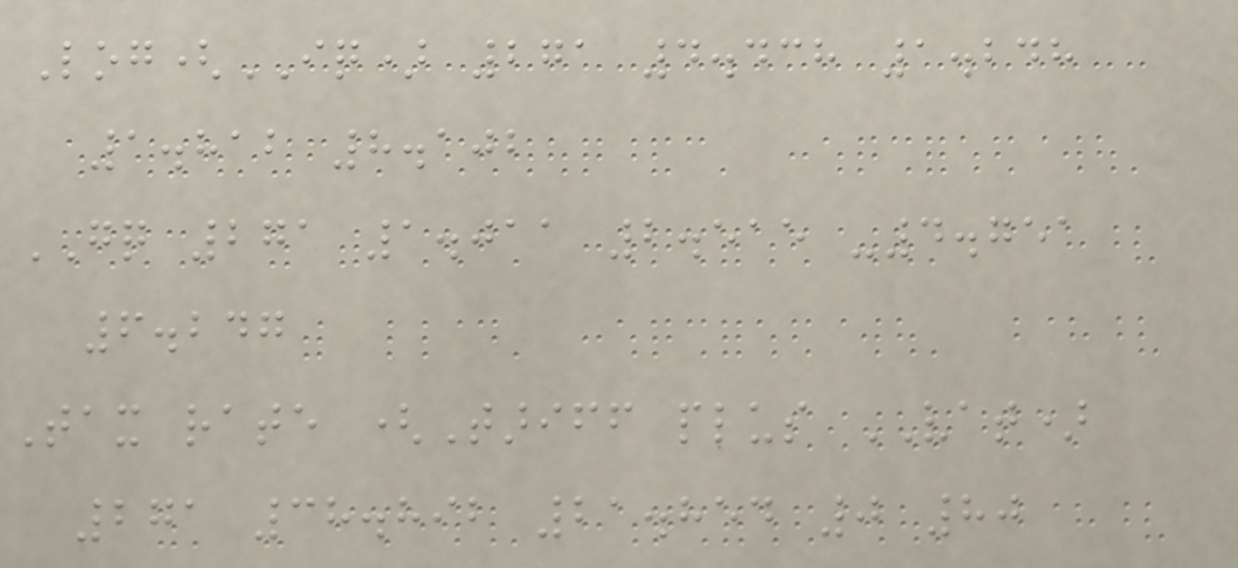Log(IQ) 271 4.438 1.248
1.812 8.102
GQ 271 1.011 2.515 -4.751
6.247
Tax rate (Tariff plus VAT)
271 38.892 21.854 0 80
